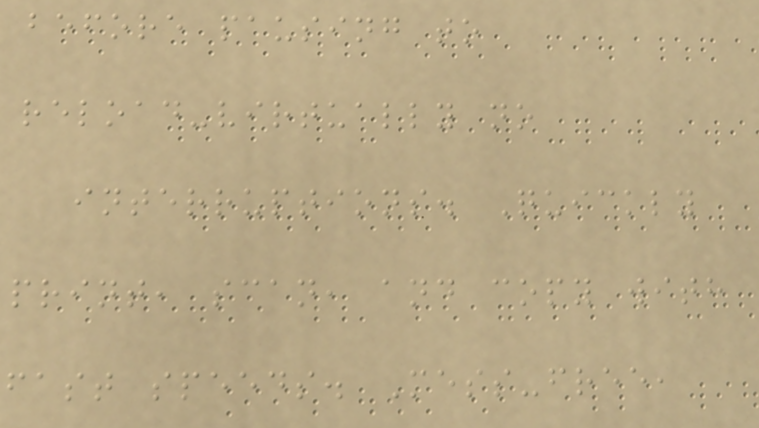before pausing to
reload-virtually no
interruptions. Quickly
print, scan, and copy with
fast speeds. Mess-free,
